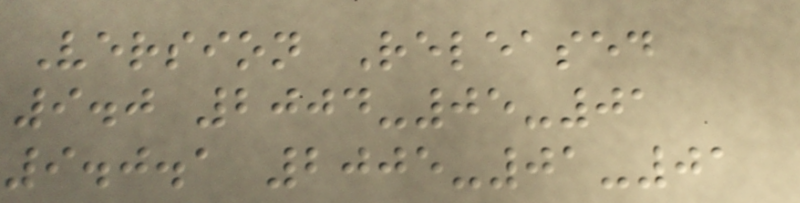Version Released
9.0 2004-05-01
9.0.1 2005-01-01
